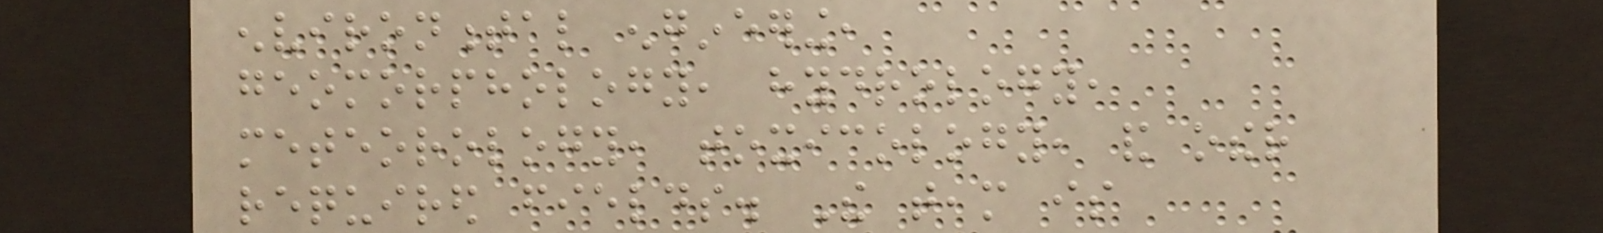environmental engineering,
geomorphology, hydrology,
meteorology, toxicology, and other
required fields. The team is
